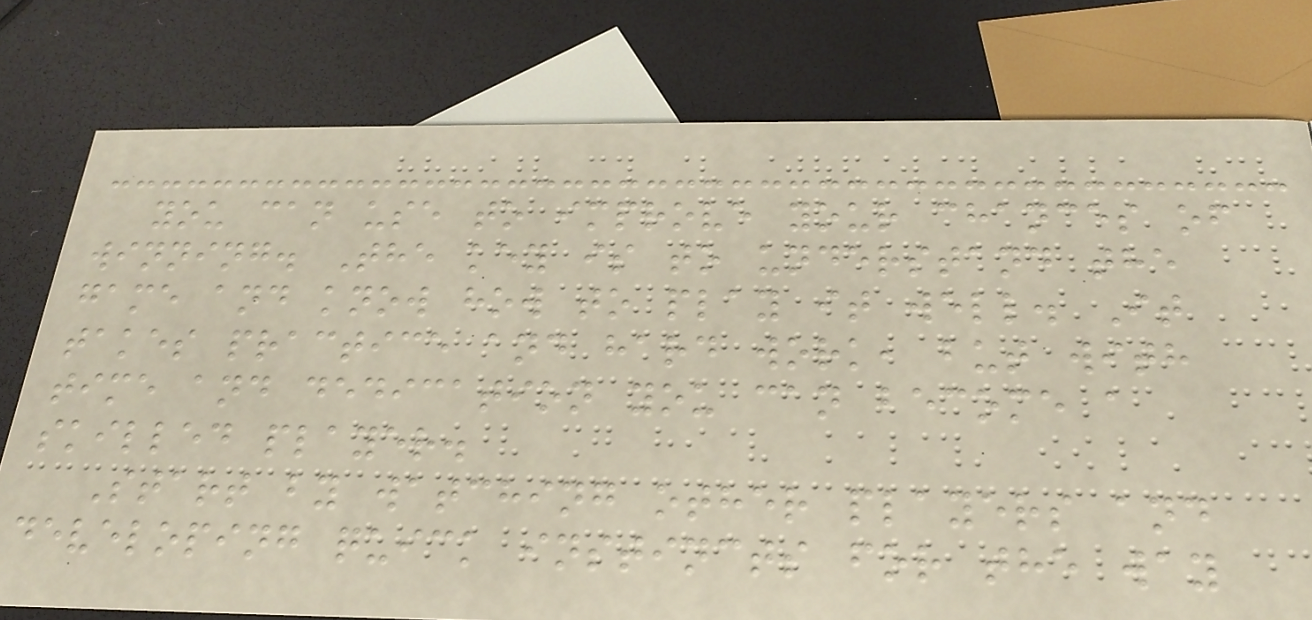you can use to improve your chances of
winning. The key is to understand the
game and know how to play it well. It
takes practice and hard work, but with
time and dedication you can become a
skilled player.
Start by watching other players and
developing quick instincts for the way
